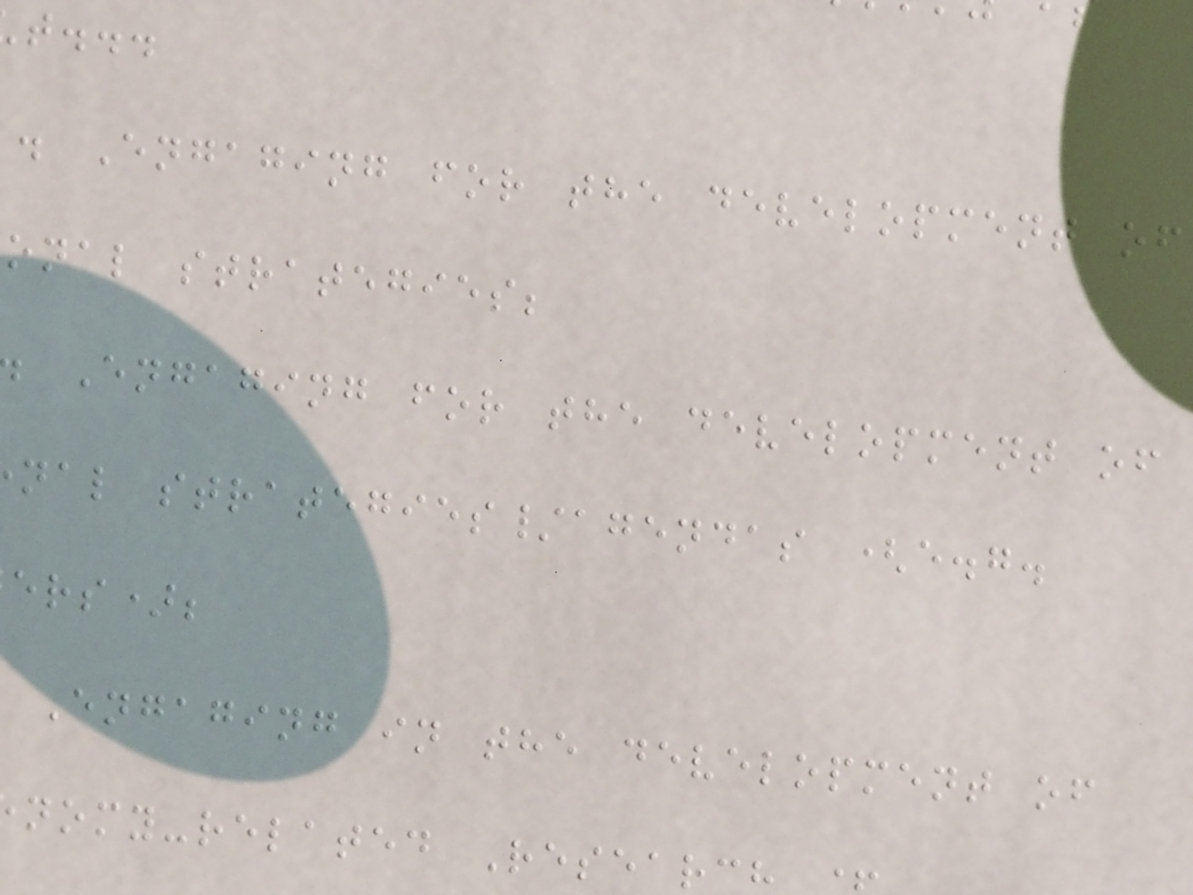t...
. Engaging for the development of
onal strategies;
Engaging for the development of
nal strategies/agendas (e.g.
ers);
Engaging in the development of
nomy-related Researc
